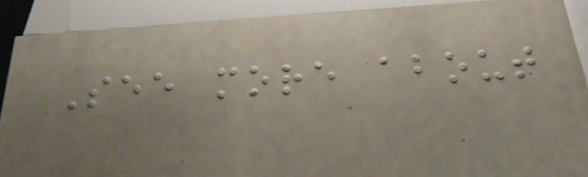See more about
